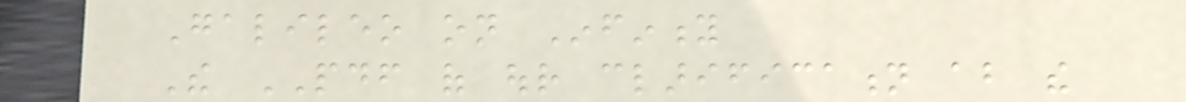Galileo on Infinity
The PDF of our clarification about the
